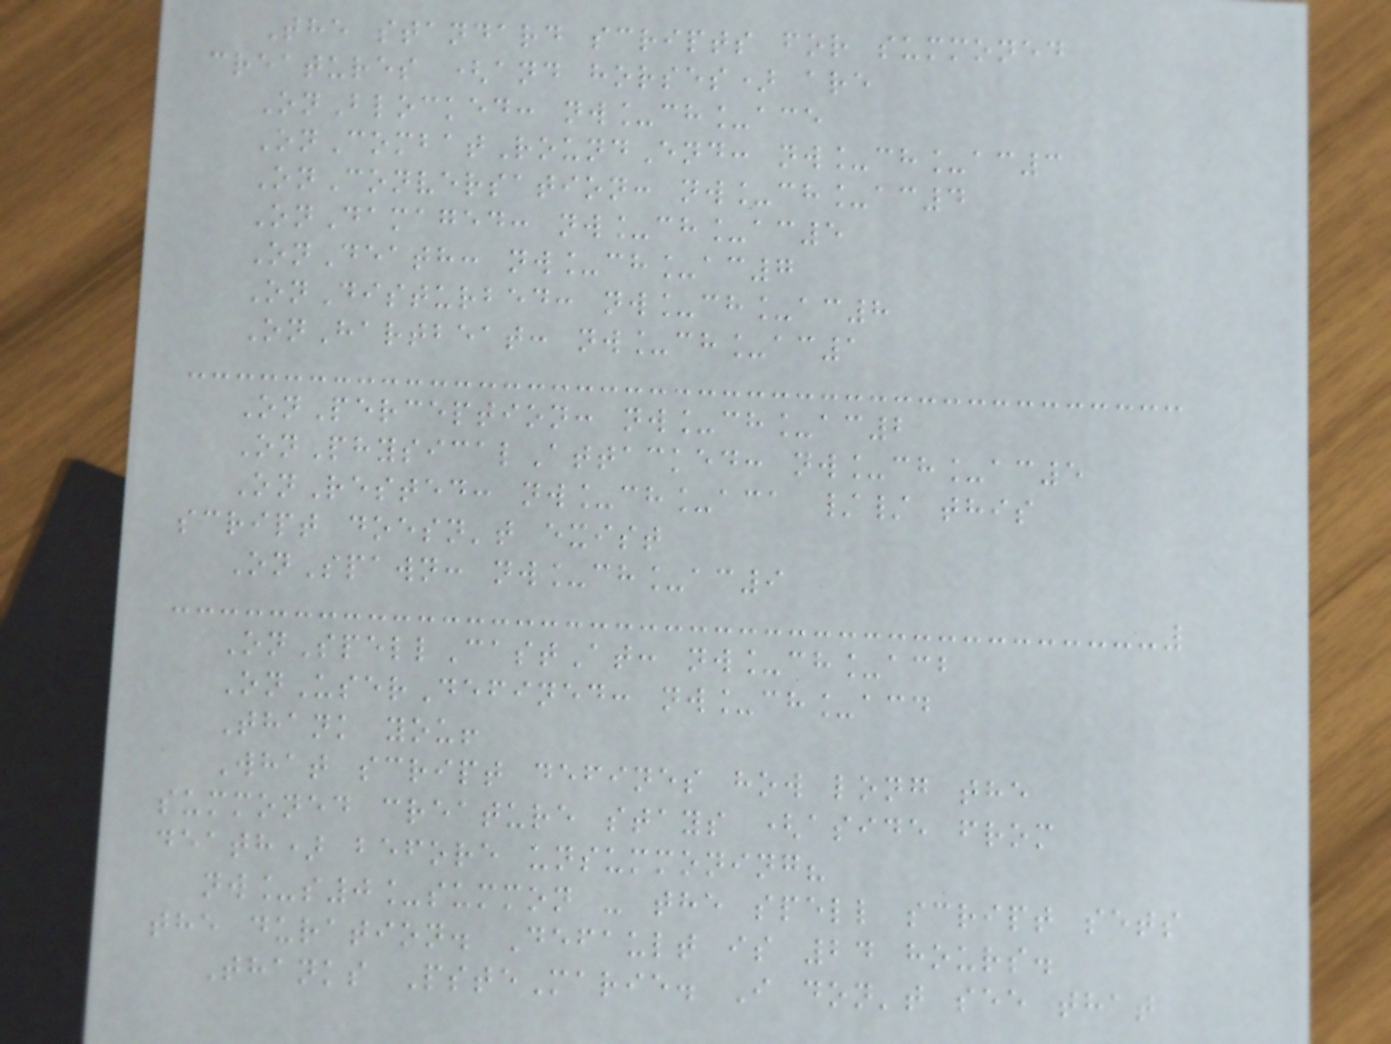The standard scripts for summoned
creatures (and horses) are
OnBlocked: nw_ch_ace
OnCombatRoundEnd: nw_ch_ac3
OnConversation: nw_ch_ac4
OnDamaged: nw_ch_ac5
OnDeath: nw_ch_ac7
OnDisturbed: nw_ch_ac8
OnHartbeat: nw_ch_ac1
OnPerception: nw_ch_ac2
OnPhysicalAttacked: nw_ch_ac5
OnRested: nw_ch_aca // this
script doesn't exist
OnSpawn: nw_ch_ac9
OnSpellCastAt: nw_ch_acb
OnUserDefined: nw_ch_acd
Thank you!
What script defines how long the
summoned creature stays (aside from
death) before unsummoning?
nw_s0_summon - the spell script sets
the duration. Default is 24 hours.
Thanks PsteMarie. I don't see that
